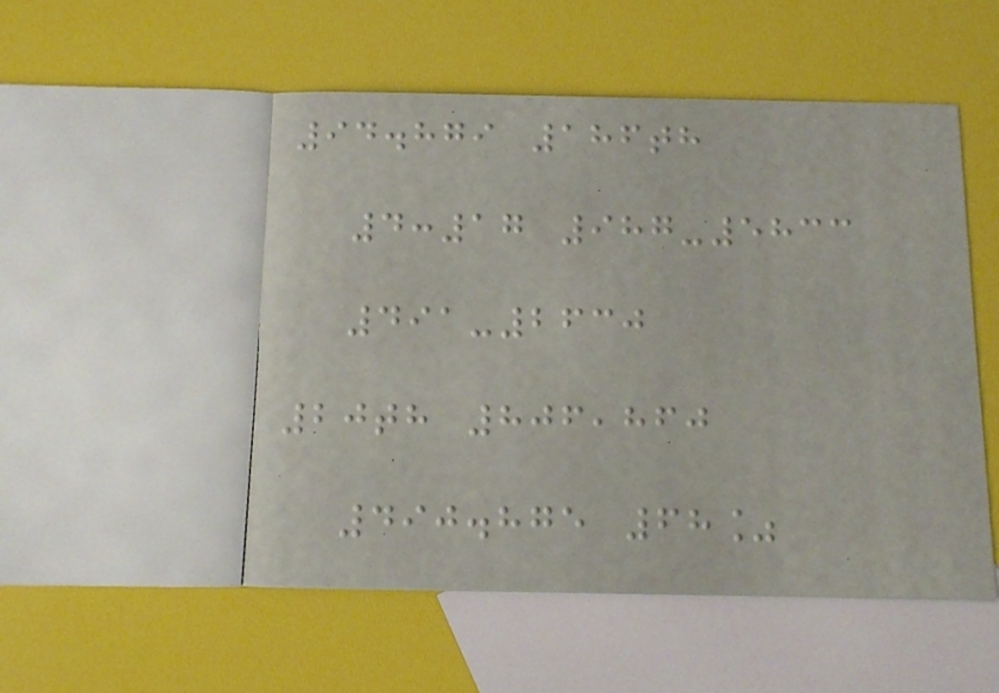94.879 186th
4:17 987-5833
491-2630
20th 806,860
490.875 68%
